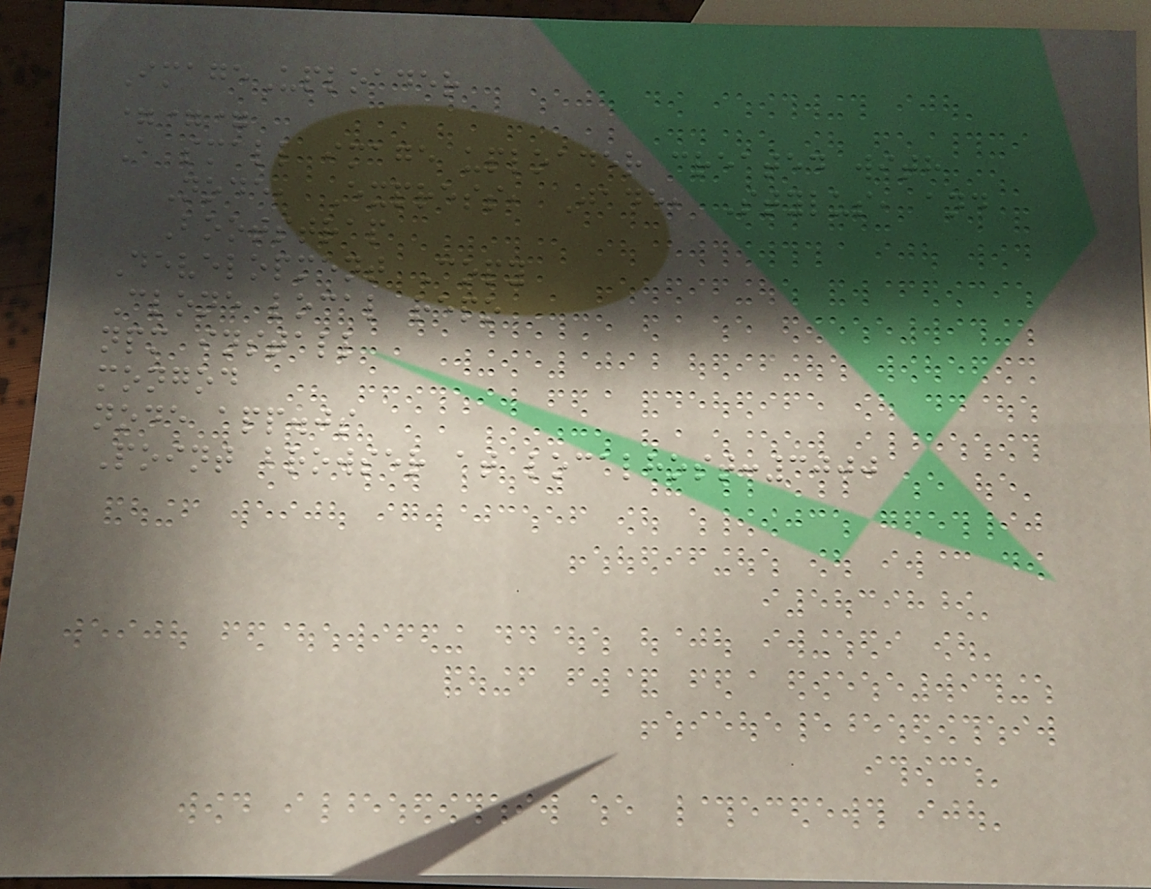ImageUploader
===
A small image uploader created with
Node, Express, Jade, Stylus, and
Bootstrap
Development Copy
Clone local repo
npm install
mongod
node app.js
Point browser at localhost:3000
